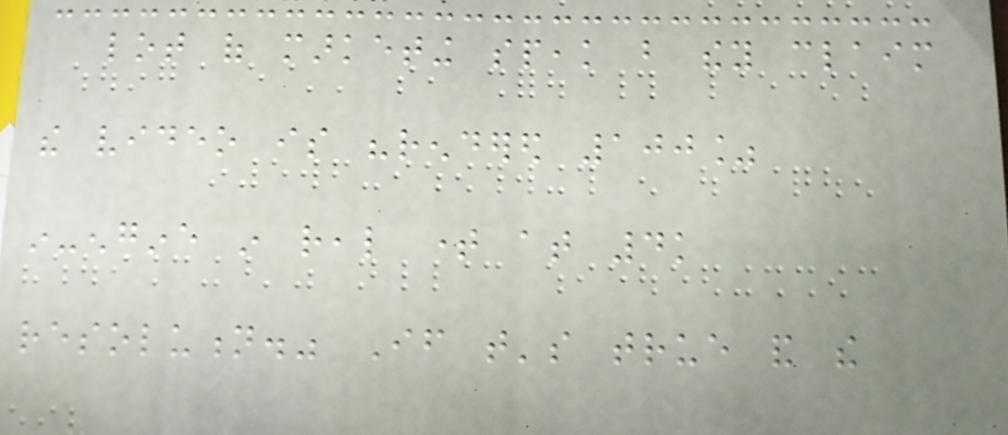lot of marketing speak but they claim
the video is "rendered 100%
in-engine in real time at 4k
resolution." If that's true and the
